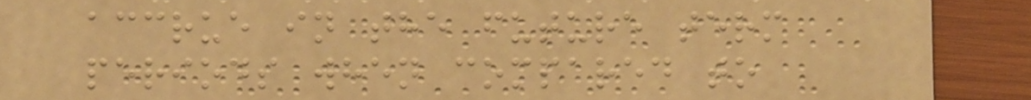accrue in the future term
periods when compared to
